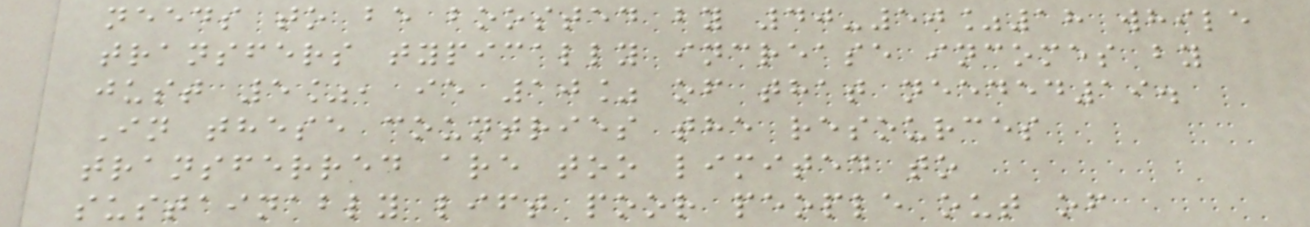needs to be boosted by 40-50%18 while
transfers typically increase incomes by
just 5%, ie 10% of that needed19.
In these countries the resources
transferred are too limited to
sustainably lift poor people out of
